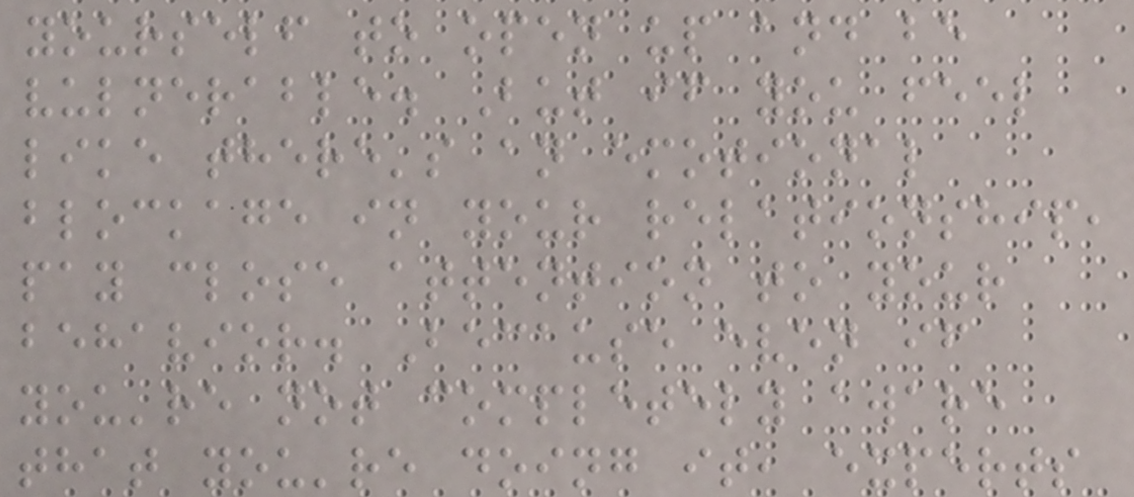yourself to open up and be
vulnerable. But if you feel
like there's an emotional
blockage in your relationship,
pay close attention to your
behavior. Because even if
you're not completely aware
that you're doing it, experts
